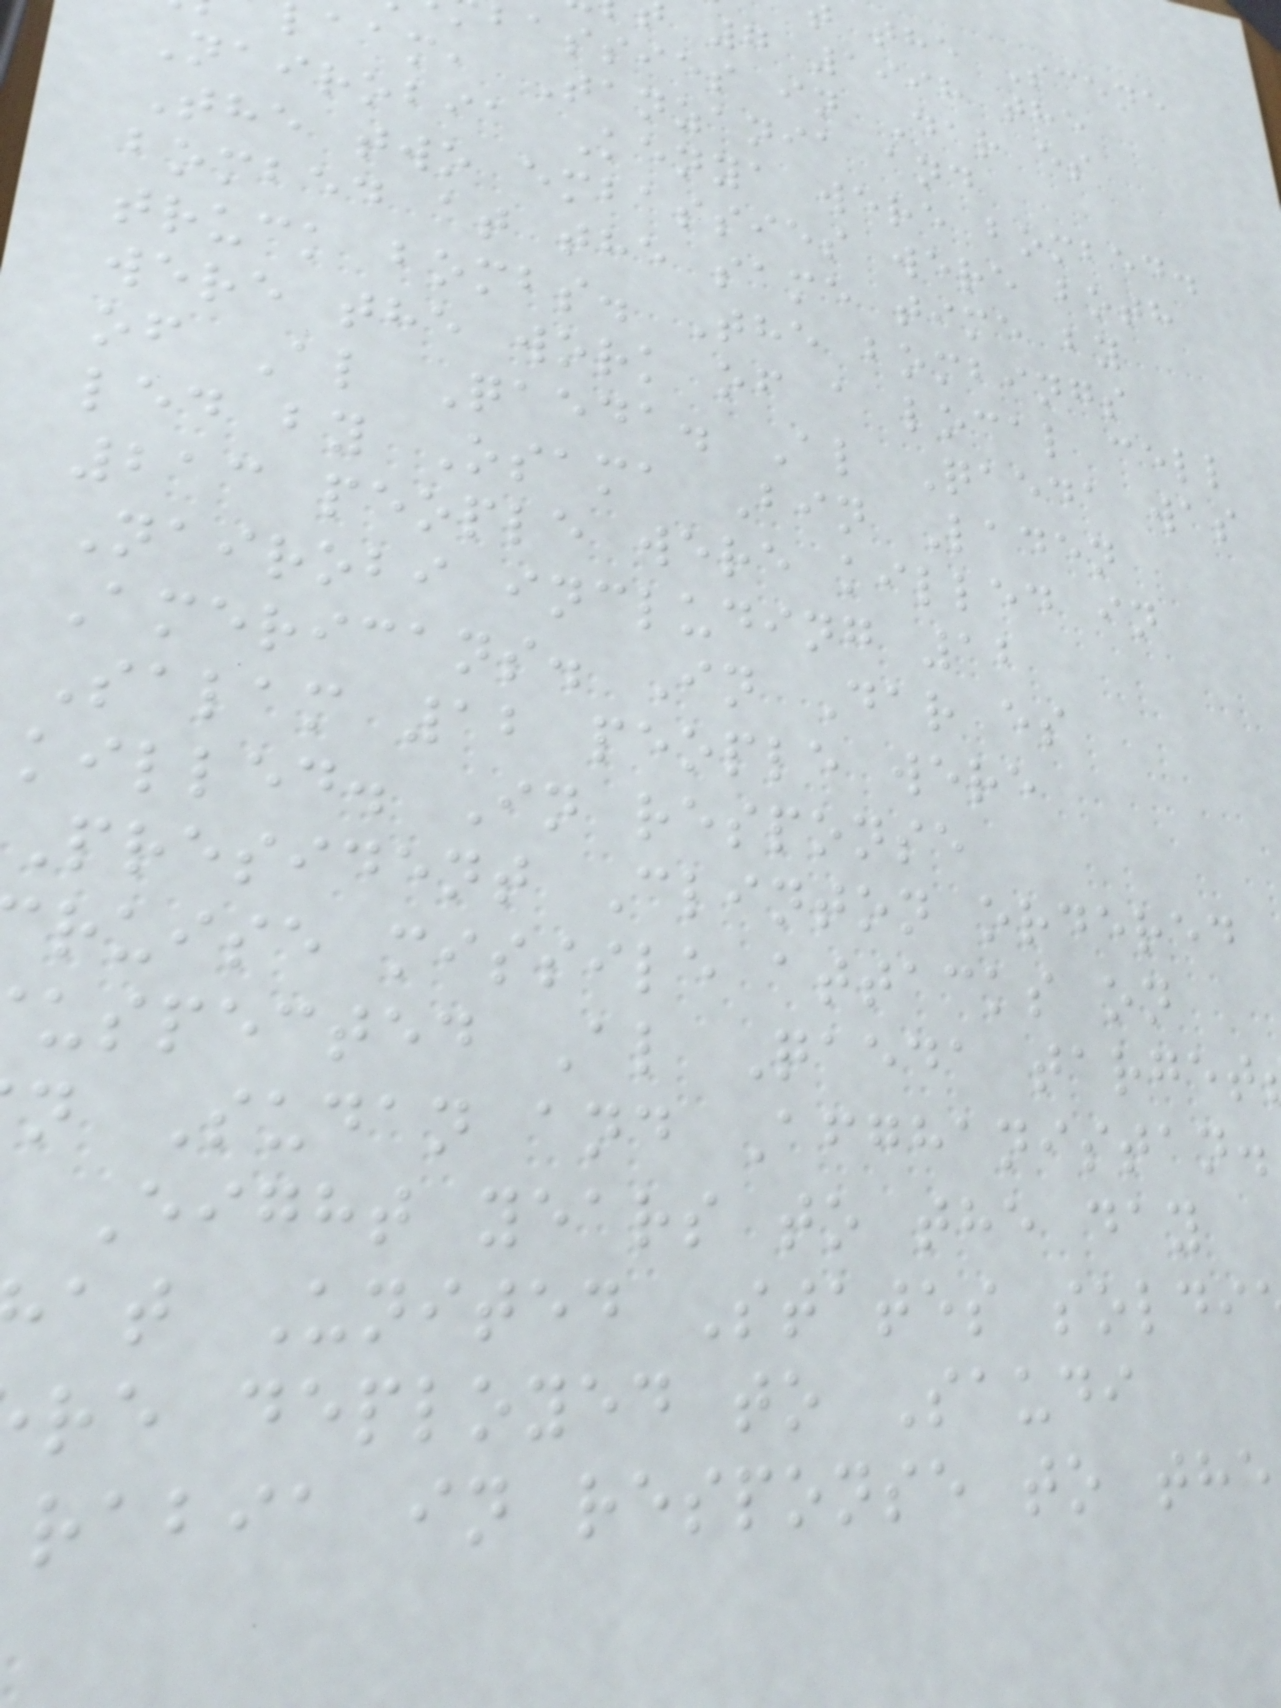the Scene
7 1998 the
bassies in Dar es
aam, Tanzania and
Nairobia Kenya were bombed.
The two embassies were both
bombed at the same time by
truck bombs. The bombings
were the work of a local cell
of Al Qaeda. Al Qaeda was
led by Osama Bin Laden
213 people were killed in
Nairobi including 12
Americans. In Dar es
Salam 12 people were
killed. In response
President Clinton ordered
ruise missile attacks on
uspected Al Qaeda target
n Sudan and Afghanistan.
Eight years to the day
at United States soldi
re deployed to Saudi
rabia in response to the
